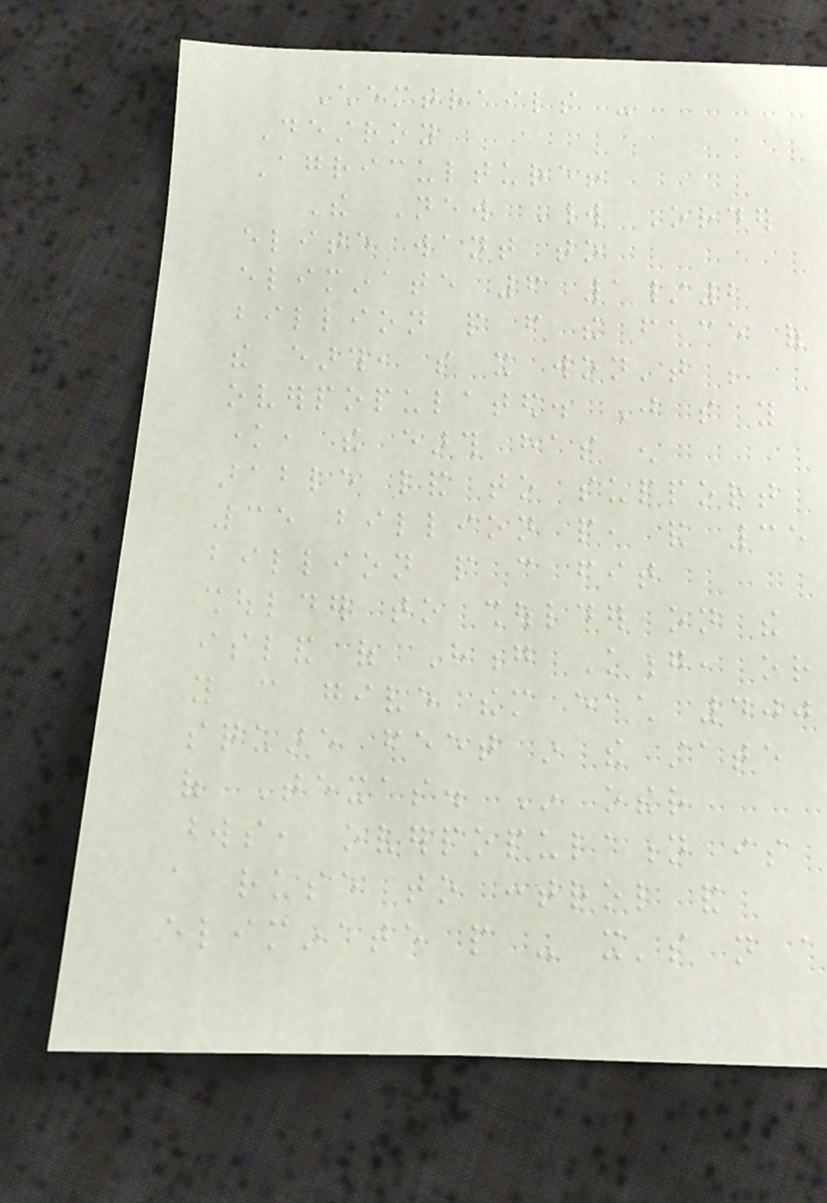Chemtrails -
Destroy
Agriculture!
The New World Order
elite want to
eliminate 6 1/2
billion people from the face of
the earth, so it won't be
overpopulated. Just so you
know, the earth has enough
arable land to support
35 billion people, and 35
billion people can fit
shoulder to shoulder on the
island of Hong Kong, or
you can give them each 400
square feet in the state
of Texas. In other
words, overpopulation is
a ruse to control and
eliminate people - it's not a
